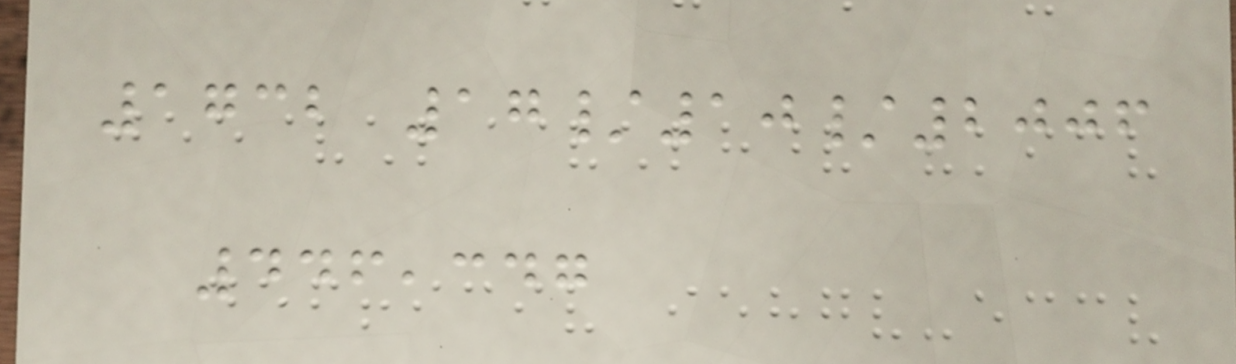1732 17/10/2006
446,347
